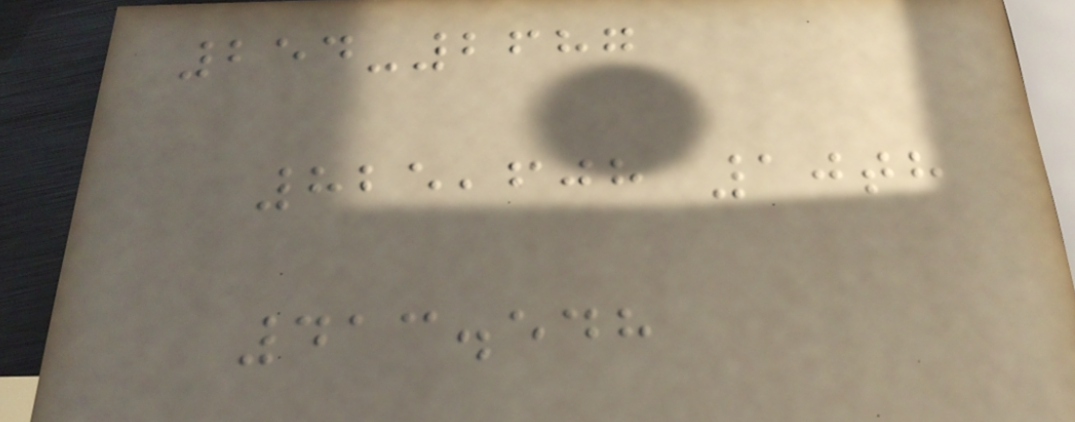254-2687
825,608 10th
413.548
